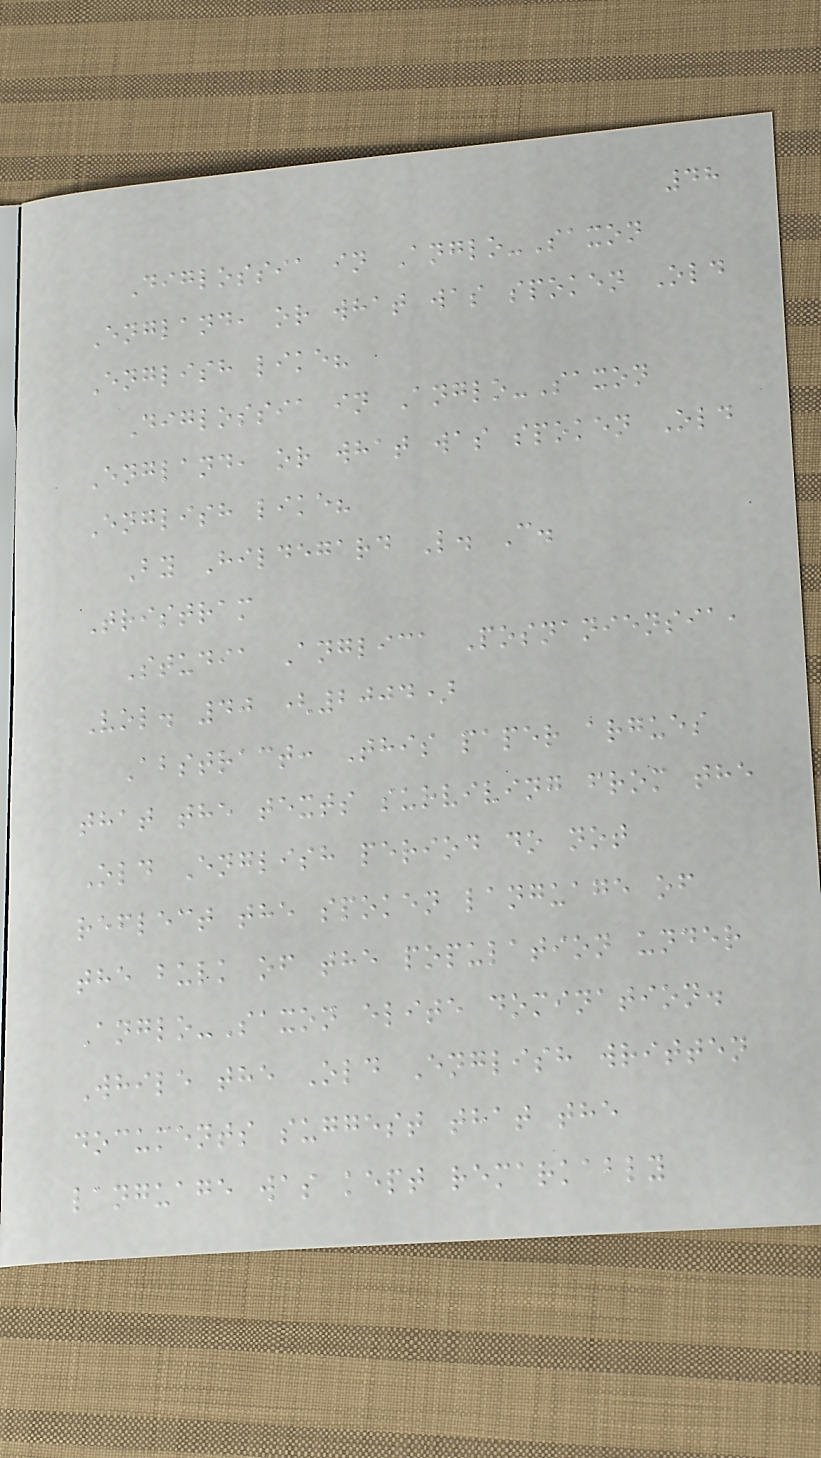48
Diglossia in Anglo-Saxon
England, or what was spoken Old
English like?
Diglossia in Anglo-Saxon
England, or what was spoken Old
English like?
By Hildegard L. C.
Tristram
Studia Anglica Posnaniensia,
Vol. 40 (2004)
Abstract: This paper argues
that the texts surviving from the
Old English period do not
reflect the spoken language of
the bulk of the population under
Anglo-Saxon elite domination.
While the Old English written
documents suggest that the
language was kept remarkably
